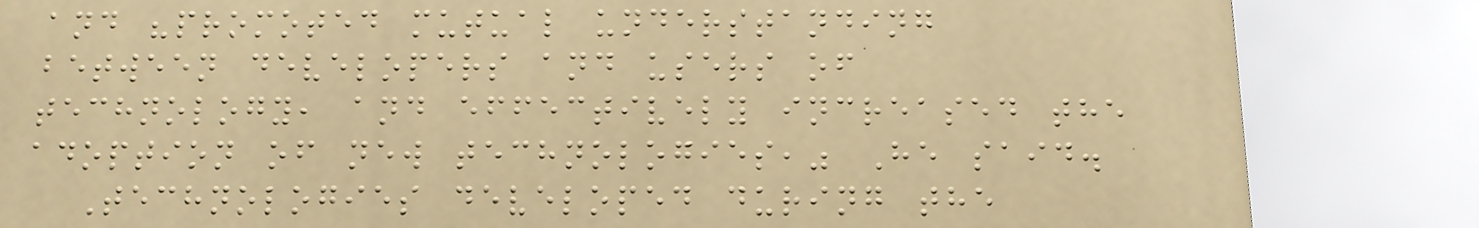and "promoted mutual understanding
between developers and users of
technology, and effectively increased the
adoption of new technologies," He said.
Technologies developed during the
